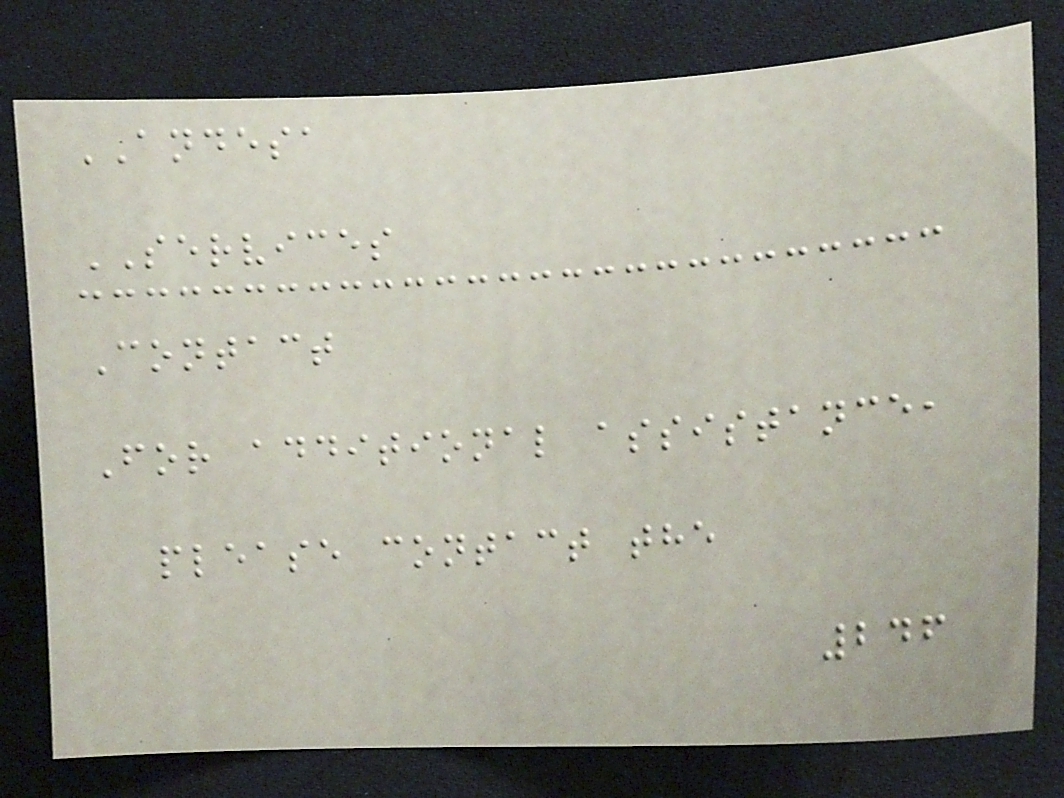ANDESA
SERVICES
Contact
For additional assistance,
please contact the
246
